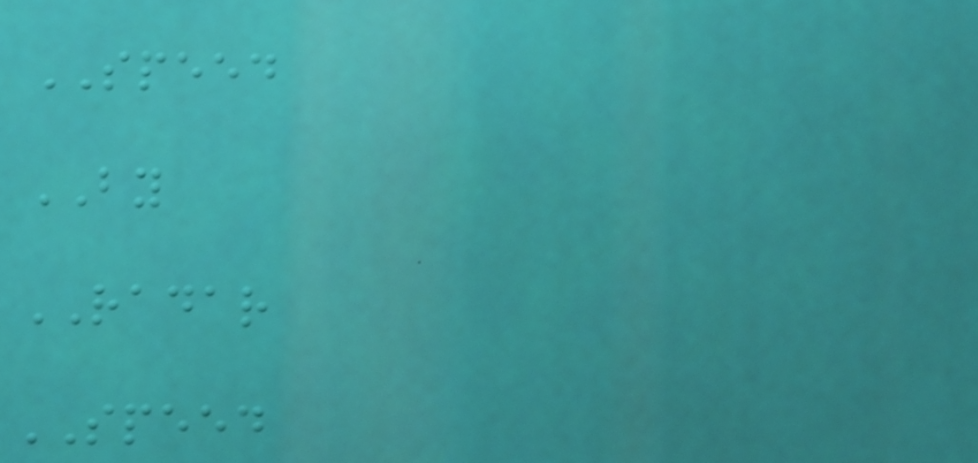SPEED
BY
RADAR
SPEED
